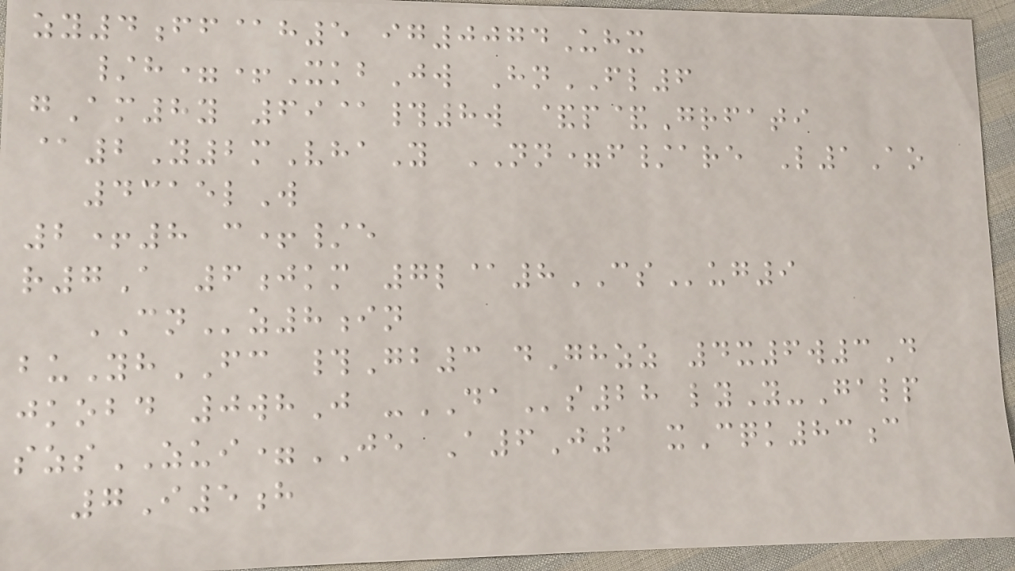zy4ff@h5 ig0074Uhx
/h=+XkbJw HnFL6
gAm8y 69@#8w &p&Grfati
@2Y2mVhaY NN=f/are L1Ao
4315lW
2+8 c+/e
r7A 6jkm 7l@8CSug9
CNz8in
buYhFC #Gb3 dGhzz 4x6w3D
jkobd 0whJ -DAs28 lyY-Galp
szsZUI=JE A6J1 xCqk83c
7I5h
